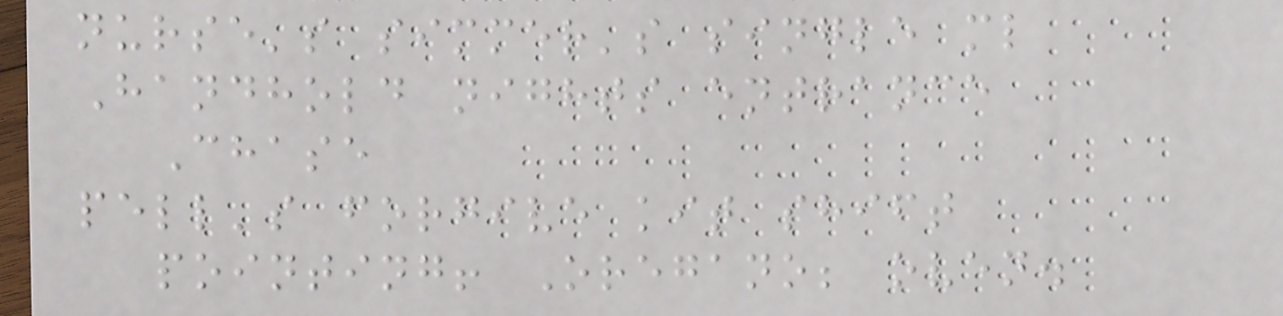nurse's simmer's single ml
Handhold nights entrance
Chase
pell's forgive kit shift
pointing! Oregano; oven.
